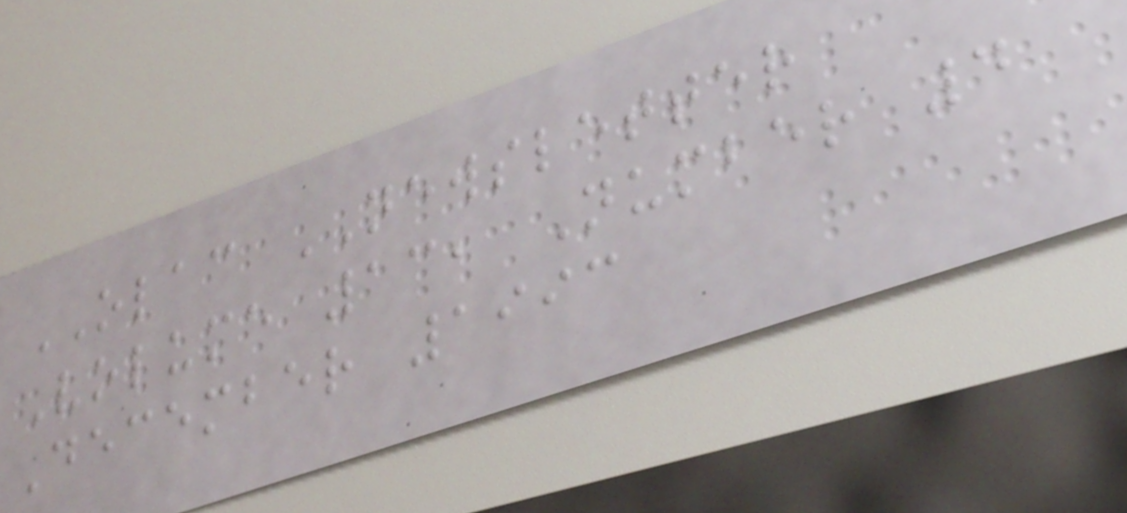OLAC NEWSLETTER
Volume 13, Number 4
December 1993
